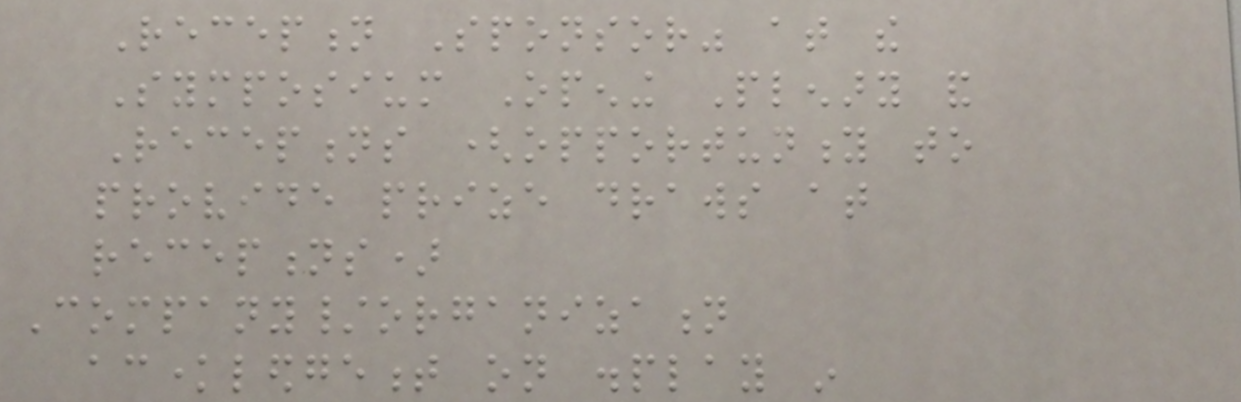Reception Sponsor" at the
Symposium Opening Plenary and
Receptions (opportunity to
provide prize draws at
receptions)
Company/organization
acknowledgement on display in
